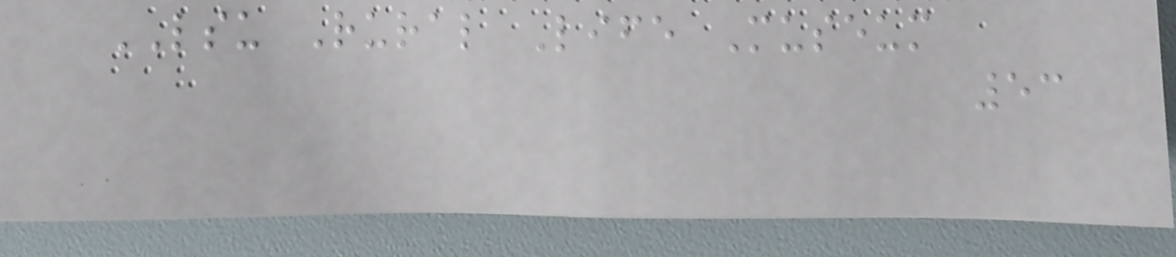LSU Rural Life Museum
53
